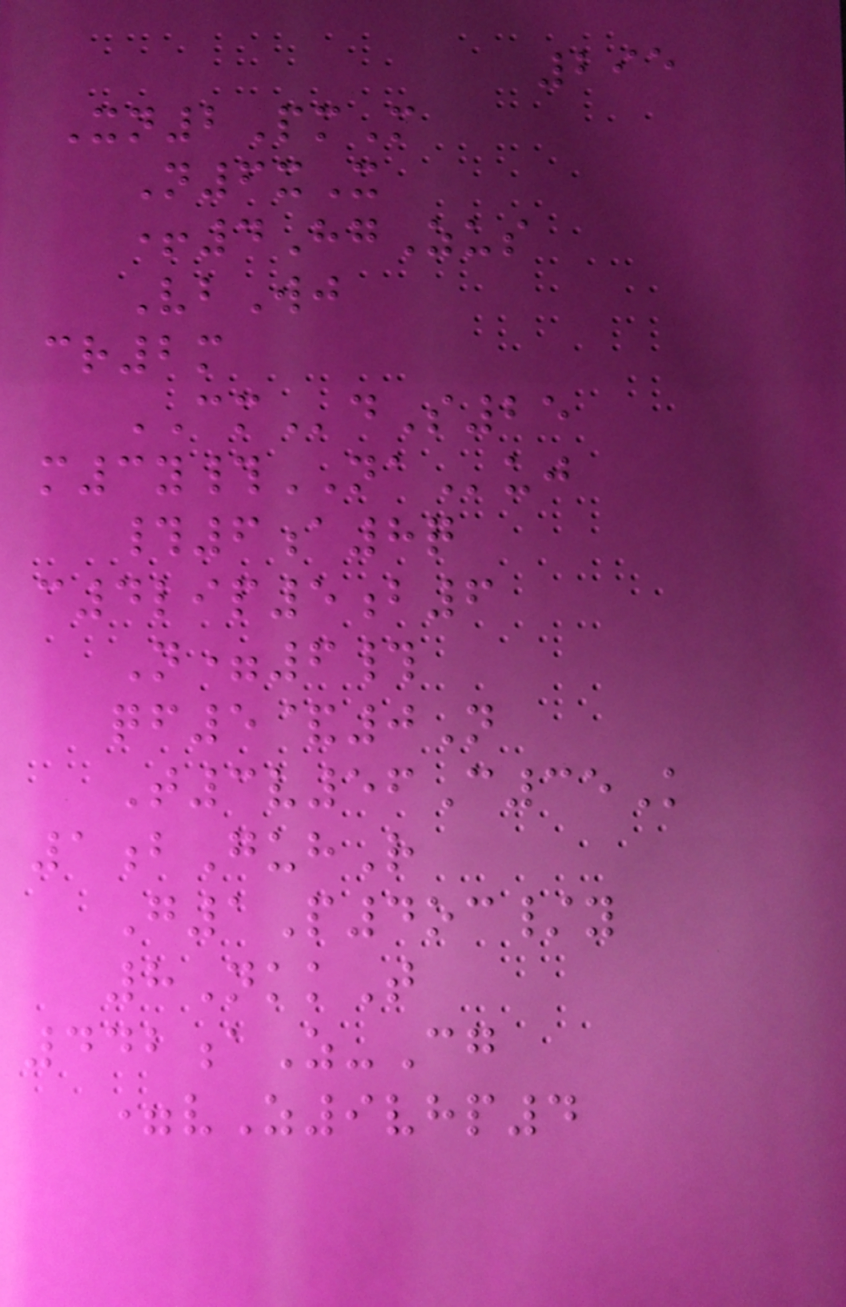295
Xn2PmM
N6xX
+4HgZus
VbWj
cr2m
CMdS25
m3y#NAuj
#6a8q
c4lip5b6
N=6#
qf5&0N
T3v56C35K
1bGuhR
G1P4oc/y
8NkkT
442aZ-Cg
=vZ9vhp4
